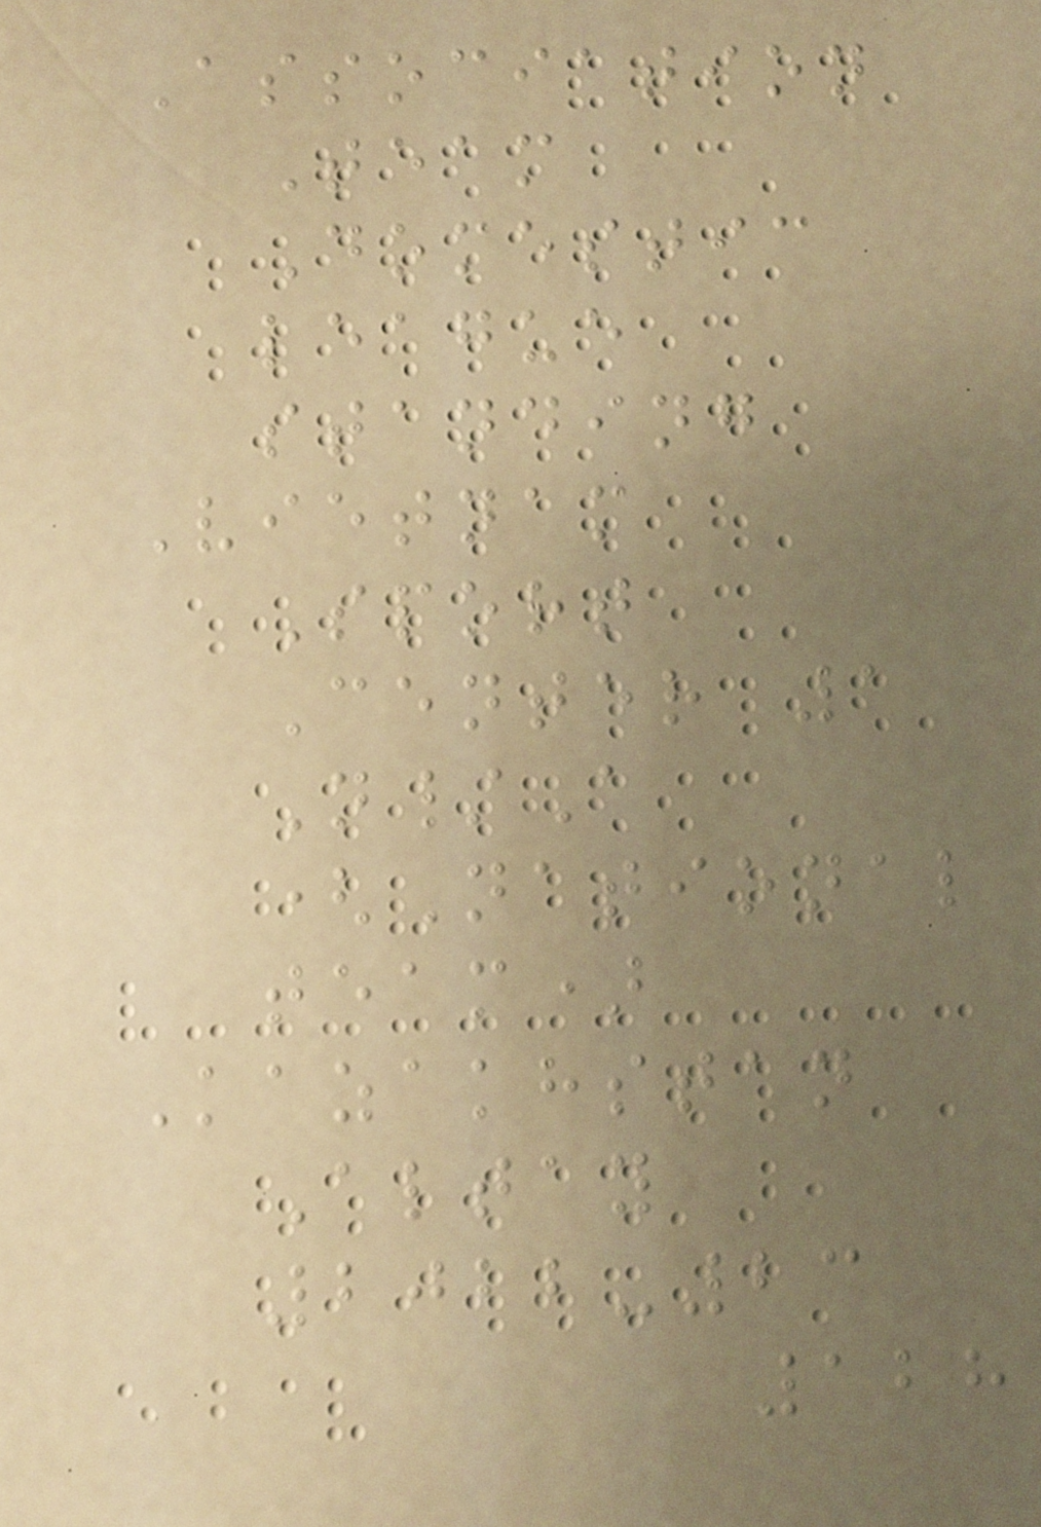Association
Team
Domestic
league
standing
Vietnam
Sport
Center 1
N/A
(National
team)
Kazakhstan
Altay
2022-23
128
